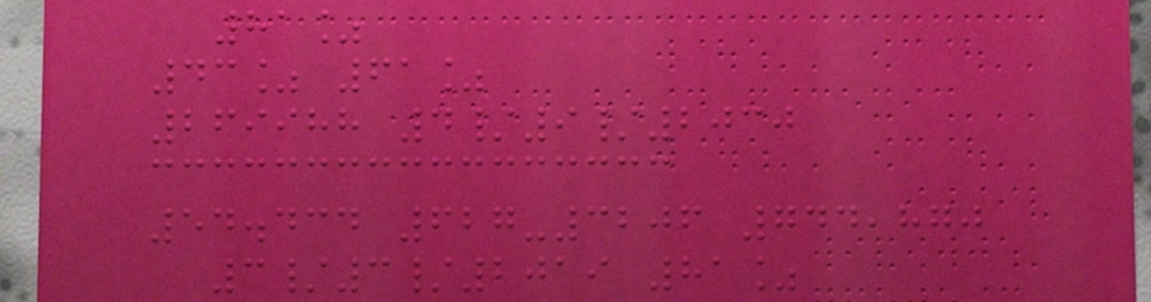81%
43% 61%
269988 4/9/2030
54.434 627-3206 744,870
3/3/2019 81%
